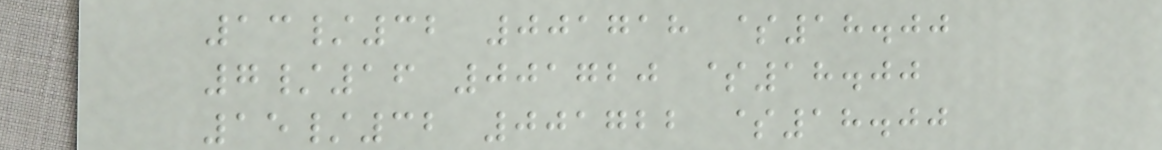13/32 001718 $18.00
7/16 001720 $18.00
15/32 001722 $18.00
